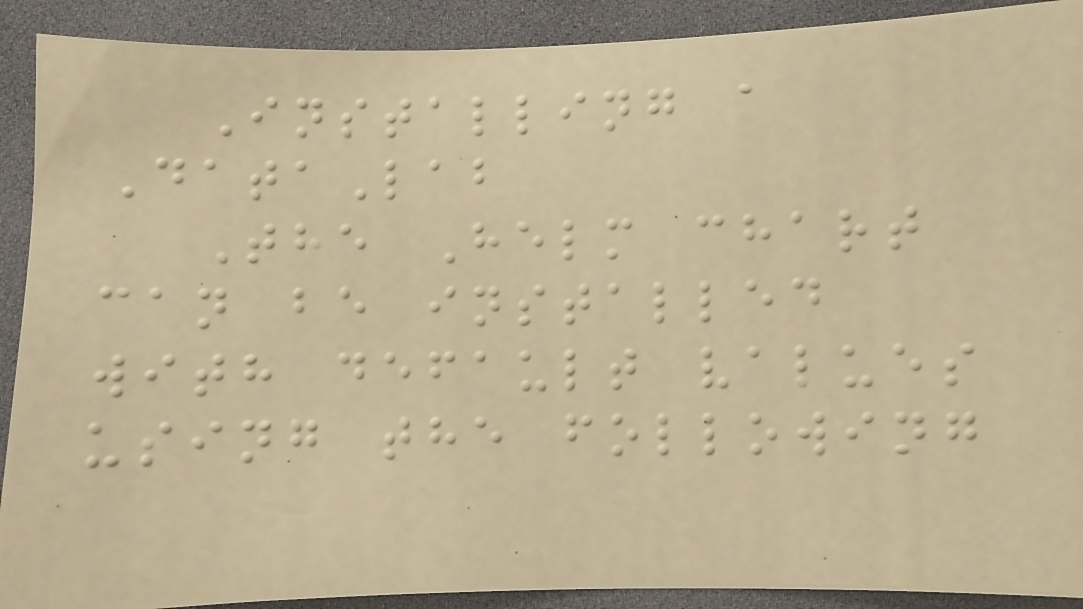Installing a
DataLab
The Helm chart
can be installed
with default values
using the following
